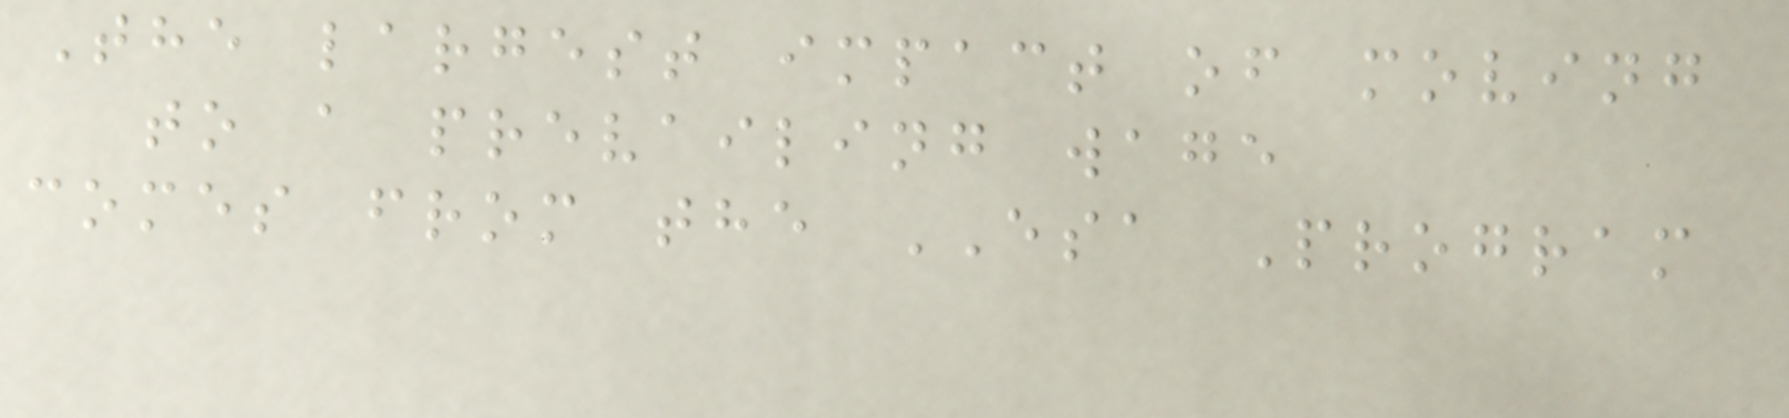The largest impact of moving
to a prevailing wage
comes from the ESA Program
